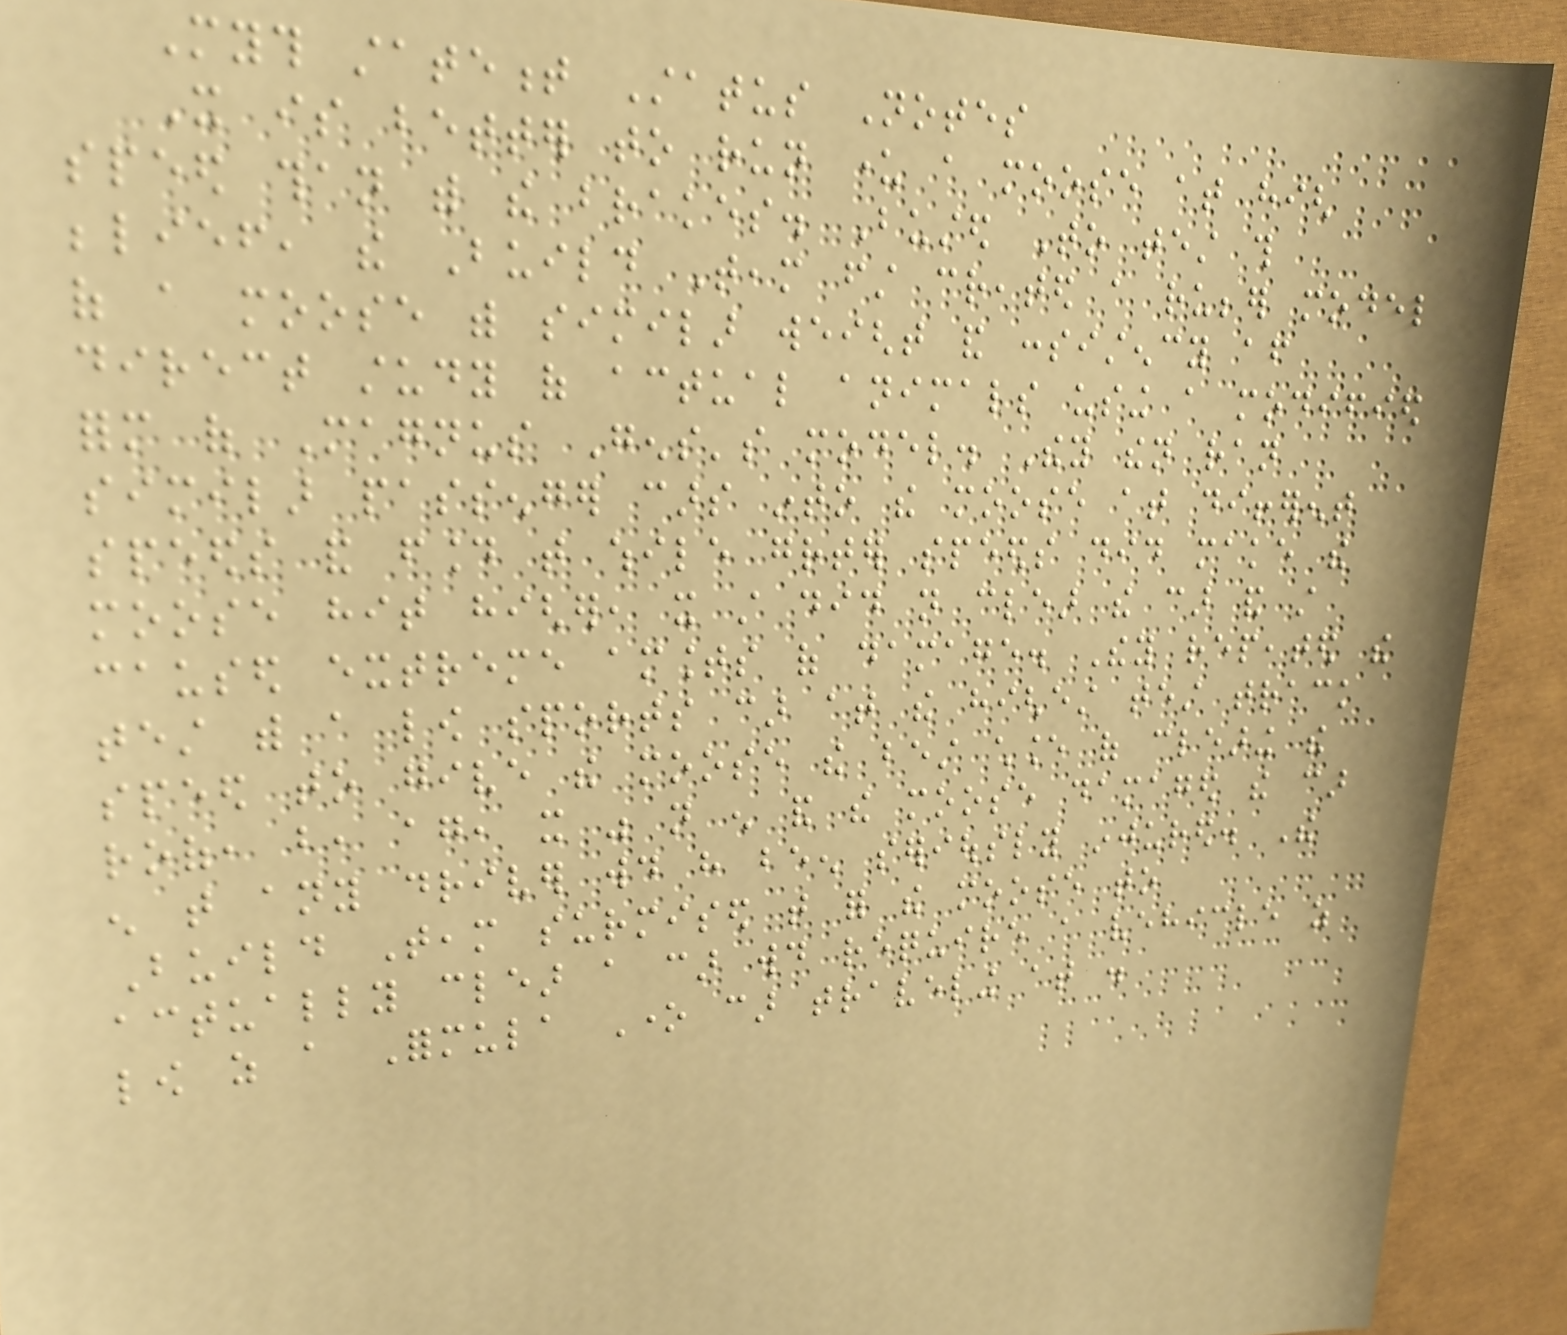Myth statement Status Notes
It is better to run under a moose at high
speed than with the brakes. Busted To test this
belief, the Build Team first created a rubber model
of a moose with similar weight and consistency after
direct study of actual animals using a modified
form of Magnus Gens's model. They then ran
similar passenger cars into the moose at different
speeds and found that while greater speeds did make the
moose hit higher, it still did not clear the car and still
caused extreme amounts of damage. They repeated the
test with a low sports car at the highest test track
speed to give the moose the best chance of clearing the
roof, but, again, it was not enough and the moose damaged the car
enough that any driver would have been seriously injured. The
Build Team surmised that for the moose to
actually clear a car would require a vehicle as
low as a Formula One car traveling at .
